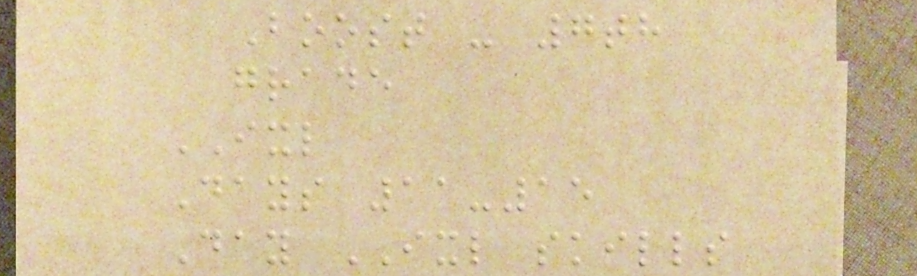Boost - 7th
grade
IXL
Days 11-15
Day IXL skills
